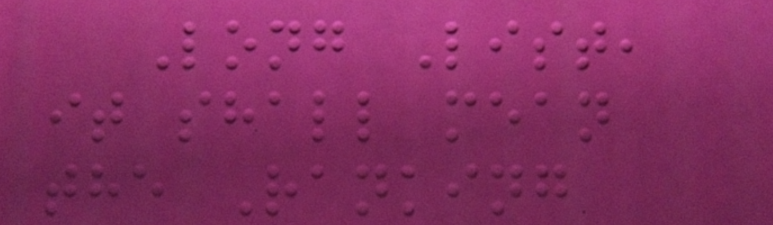Long List,
it shall mean
the Ranking
